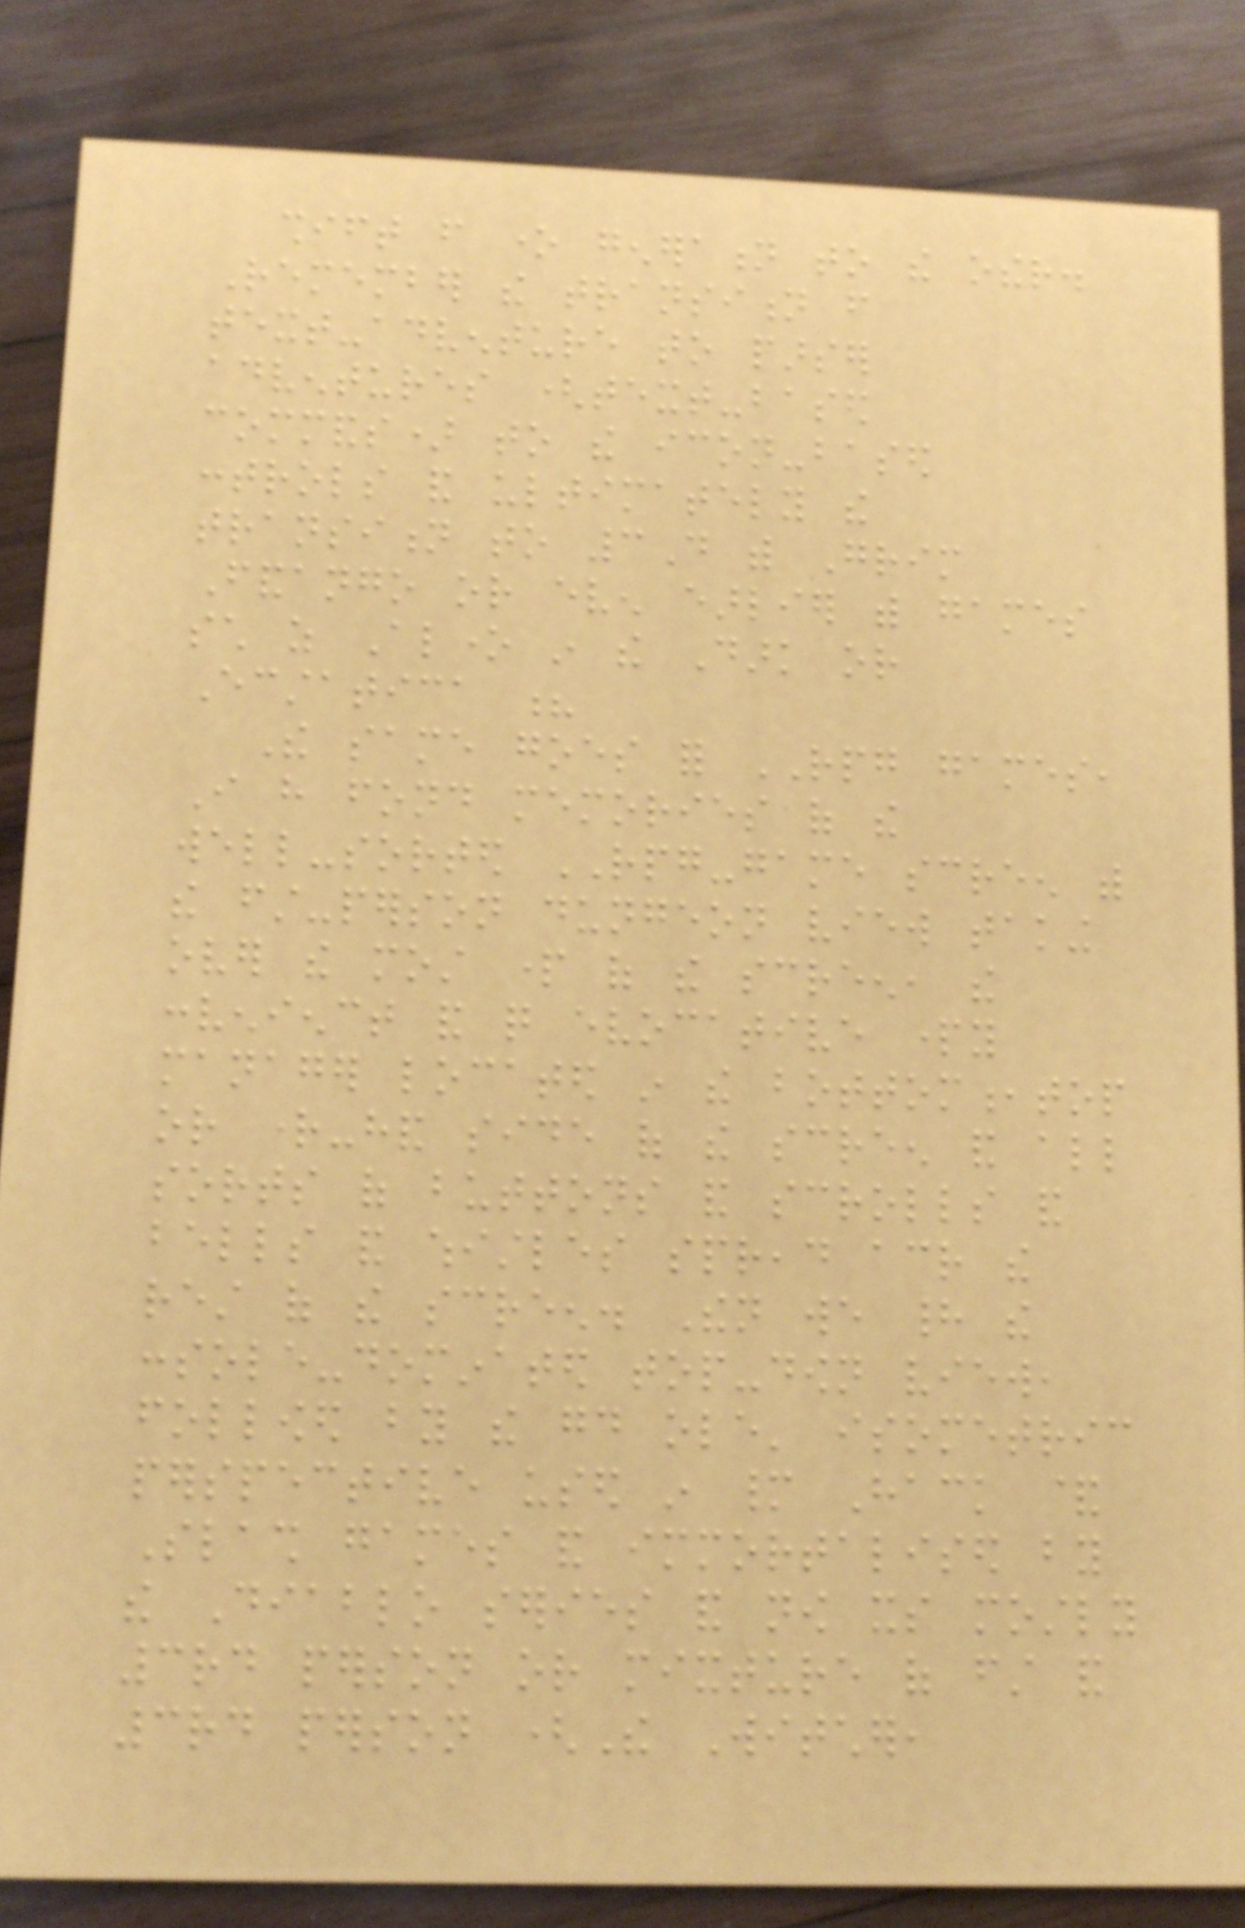shift from one generation to the other.
Remember the transition from
text-adventure to parser
adventures (text-based
commands) to the icon-based
controls and ultimately the
transition to 3D with Grim
Fandango or even earlier with games
such as Alone in the Dark or
Ecstatica ?
The same goes for RPG games,
I have fond memories of the
well-sorted RPG-game screen with
the first-person dungeon view taking
over the most part of the screen, the
convenienct and quite evocative party
manager located in the bottom,top
or right-hand side of the screen and all
sorts of buttons and scrolls and
bells and whistles spread across the
rest of the screen. Then we had the
console-dominated top-down view,
followed by the good ole' isometric
perspective used in many Hack &
Slash games and immortalised by
the Diablo series and now its mostly
3rd person or mixture of first and
3rd person (The Witcher,
